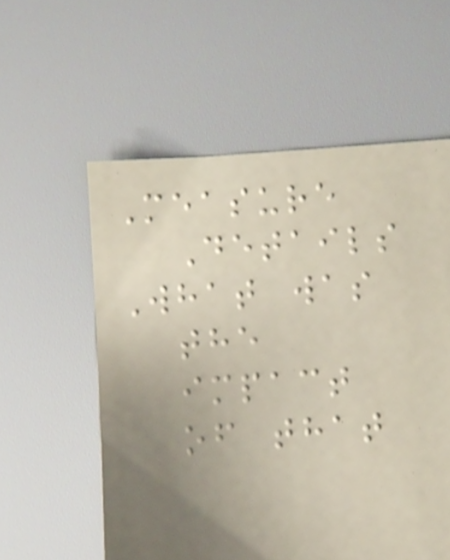Measure
Details
What was
the
impact
of that
